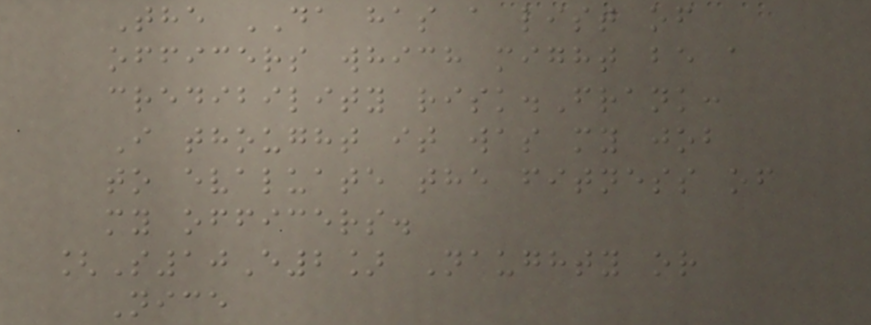The DA has a list of
officers which might be a
credibility risk.Frank:
I thought it was my job
to evaluate the fitness of
my officers.
[S10E2] Naughty or
Nice
